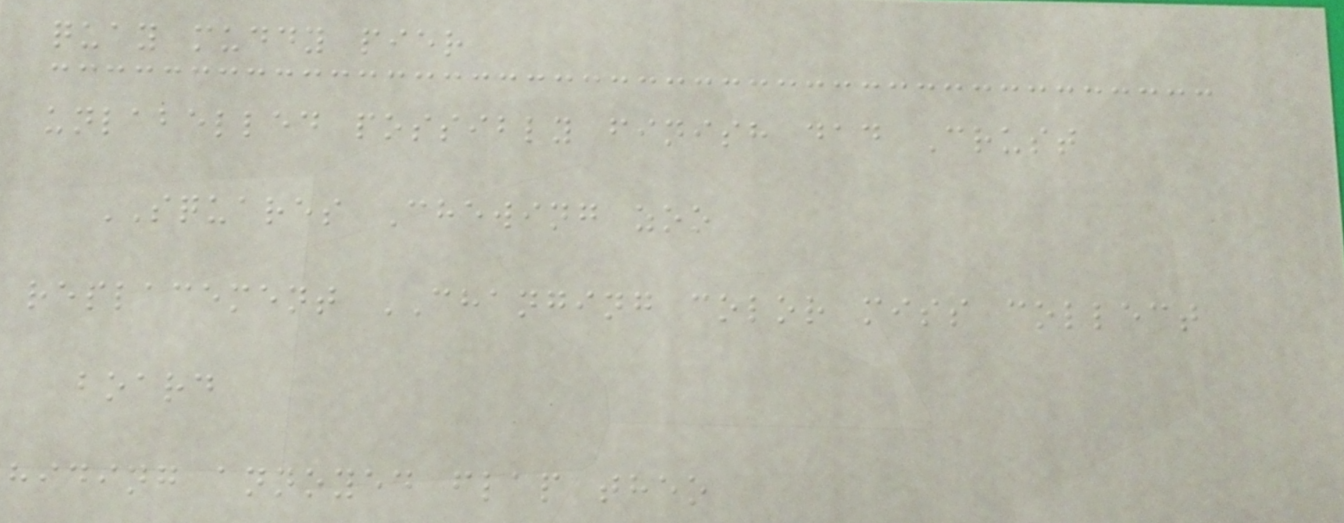quay muddy pier
unlabelled possibly finish dad Crust
SQUARES Chewing zoo
replacement CHANGING color miss collect
board
hiding annoyed flap theo
